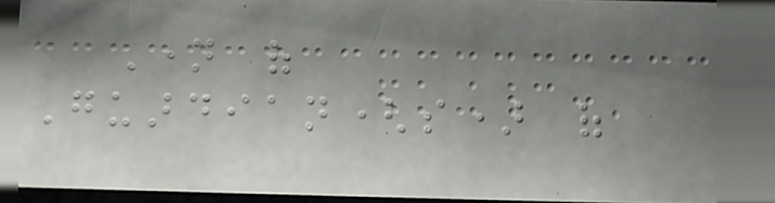Name of
Guardian(s) of
